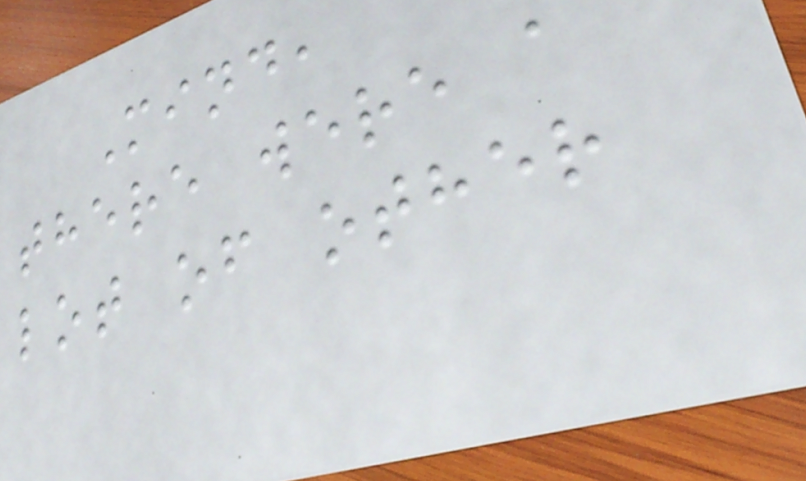Mind,
there were a
lot of other
